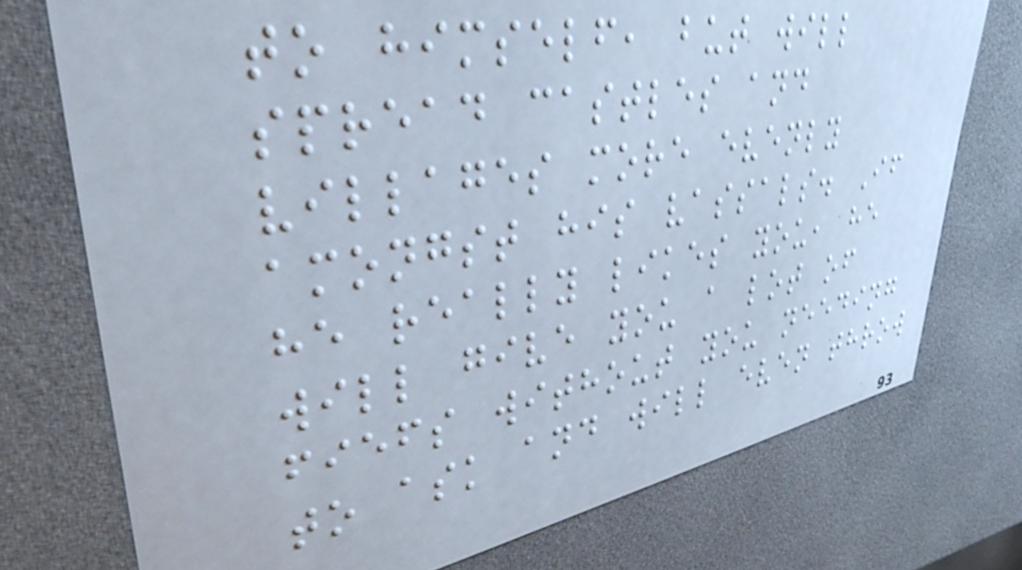to himself, but will
spread castles and
villages more evenly
amongst his vassals. If
he really likes you, he
will give you a lot of
fiefs without you needing
to ask and will even throw
